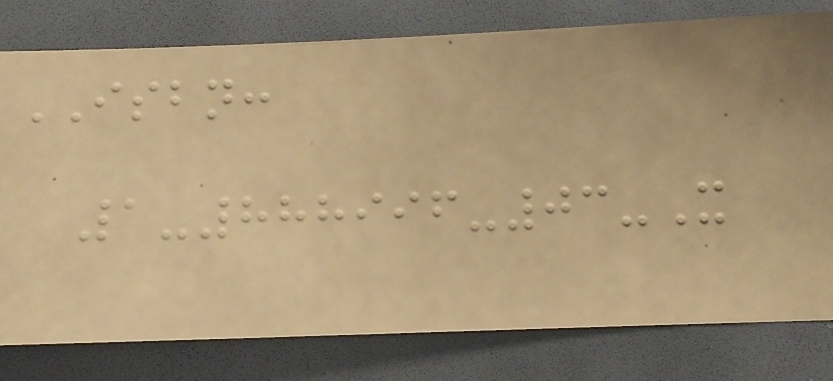ISBN:
1-888996-03-X
